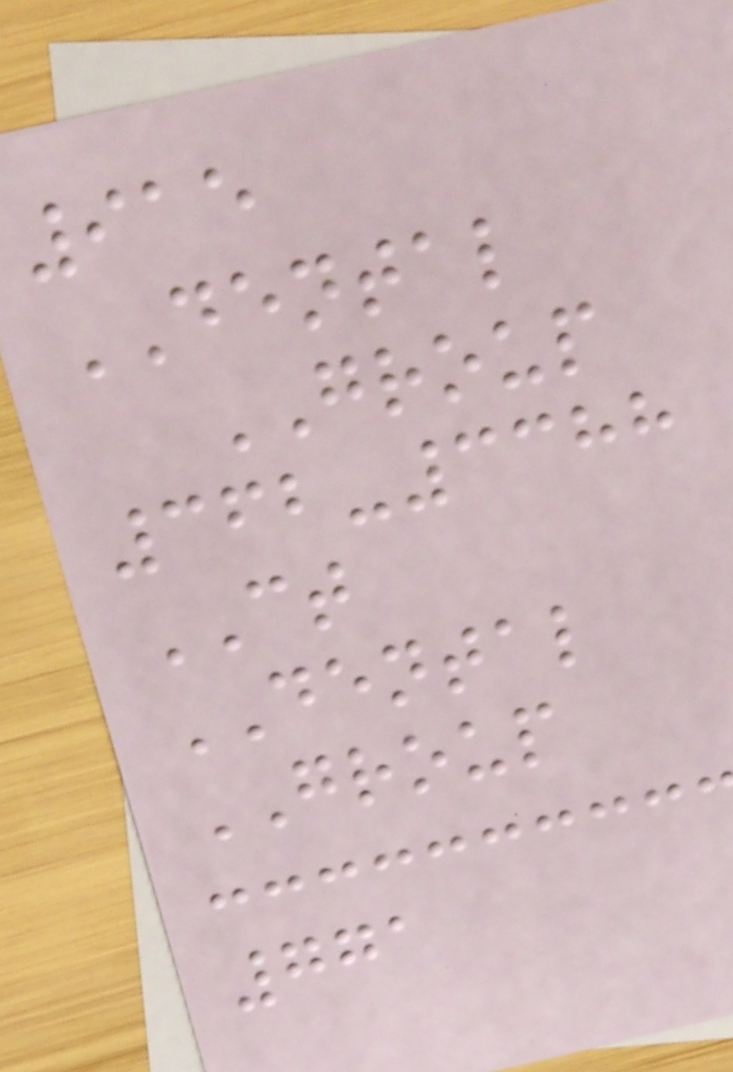915
DENTAL
GROUP
362-3388
CT
DENTAL
GROUP
771
